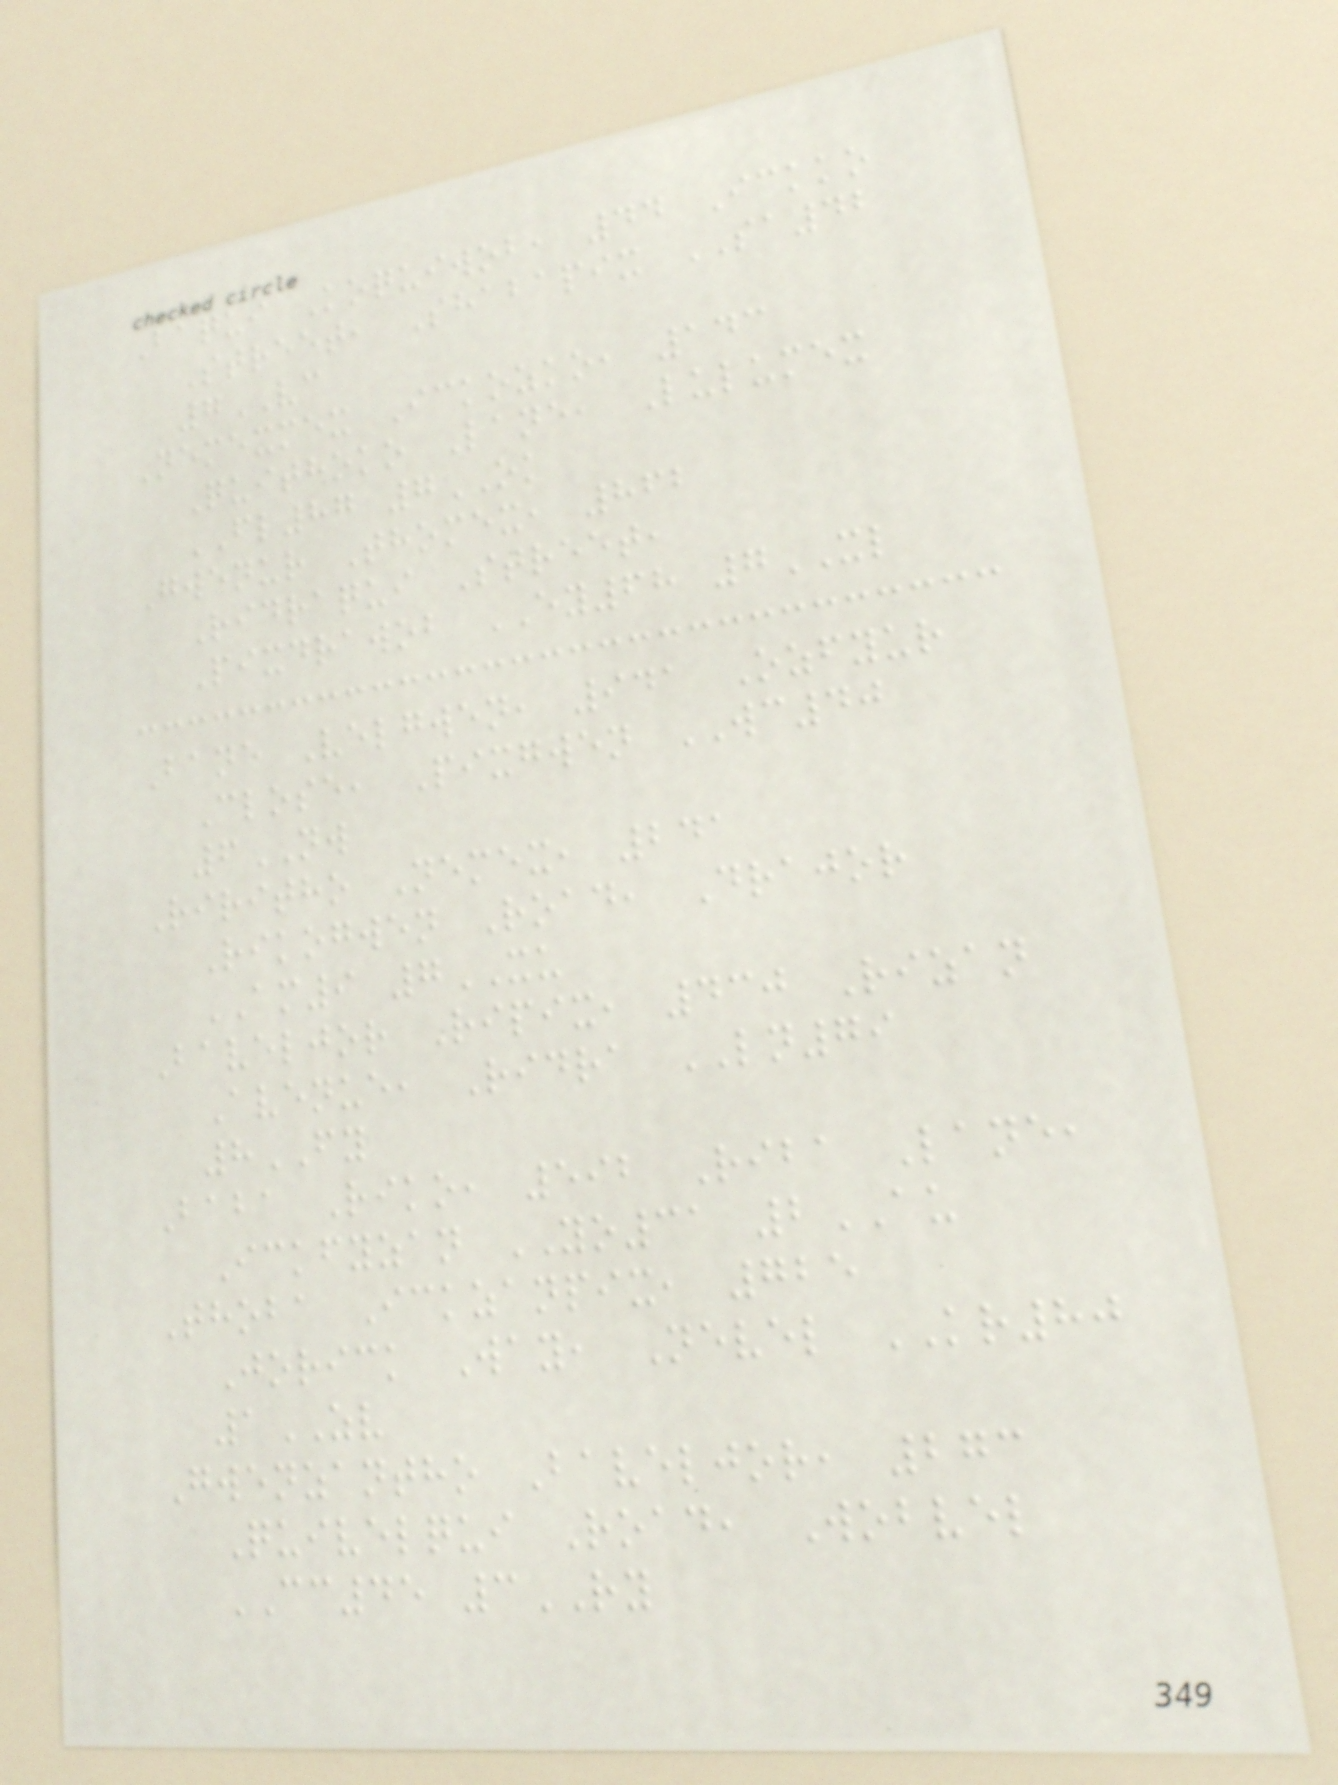Baqui Koquiwob, 44 Ickko
Street, Shabapix SA42
7VC
Nemexmex Ickozko, 143
Quithoko Lane, Lulumex
FL87 7OK
Gwenur Thomex, 862
Ridraqui Street,
Pixdrawob EY68 7XL
Bane Velgwen, 941 Ozfyur
Close, Pixgwen WC40
6NW
Riritho Nemex, 241
Rikogwen Road, Drajor
AM9 7XU
Baveljor Ripix, 430 Rizan
Avenue, Ridra LN79
8FY
Baba Riko, 592 Riba Lane,
Ickfyzan YO31 2AU
Thoba Ickzanpix, 725
Jorick Way, Nevel KR80
1ZV
Gwenzantho Baveljor, 273
Quivelqui Road, Wobvel
CC45 3RY
